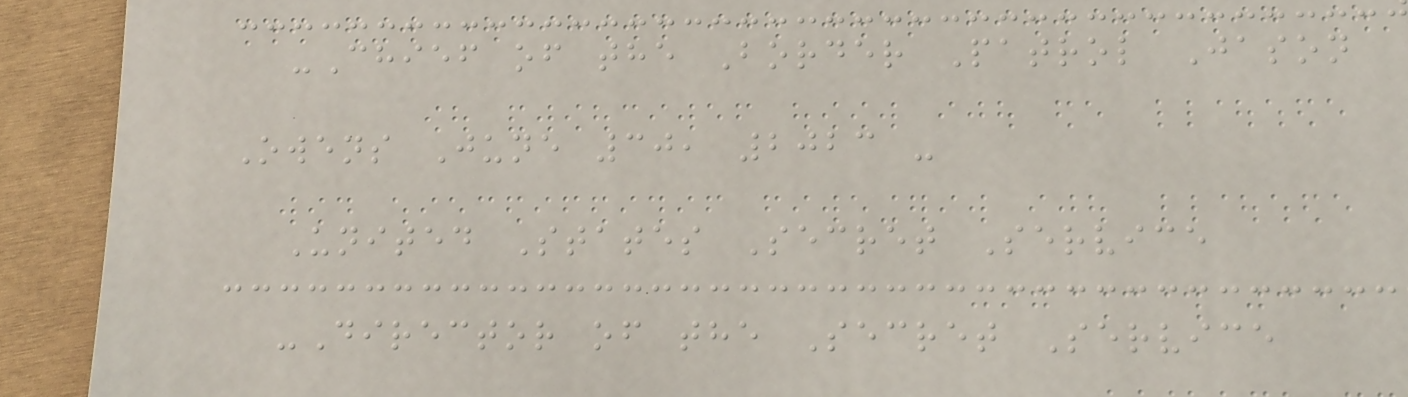-Chief of the Border Patrol Jason
Owens June 30, 2023 -
United States Secret Service
-Director of the Secret Service
